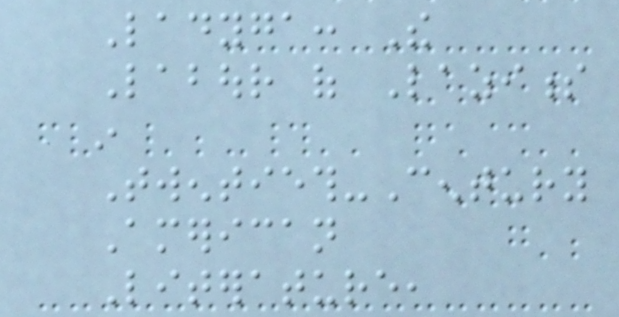Ladyga: The
Labour of Laziness
in
Twentieth-Century
American
Literature,
